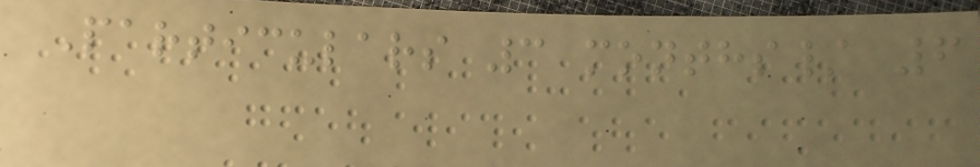Particulars 3 months/ 6
